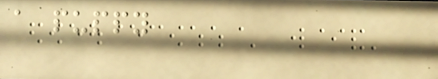a puppy
